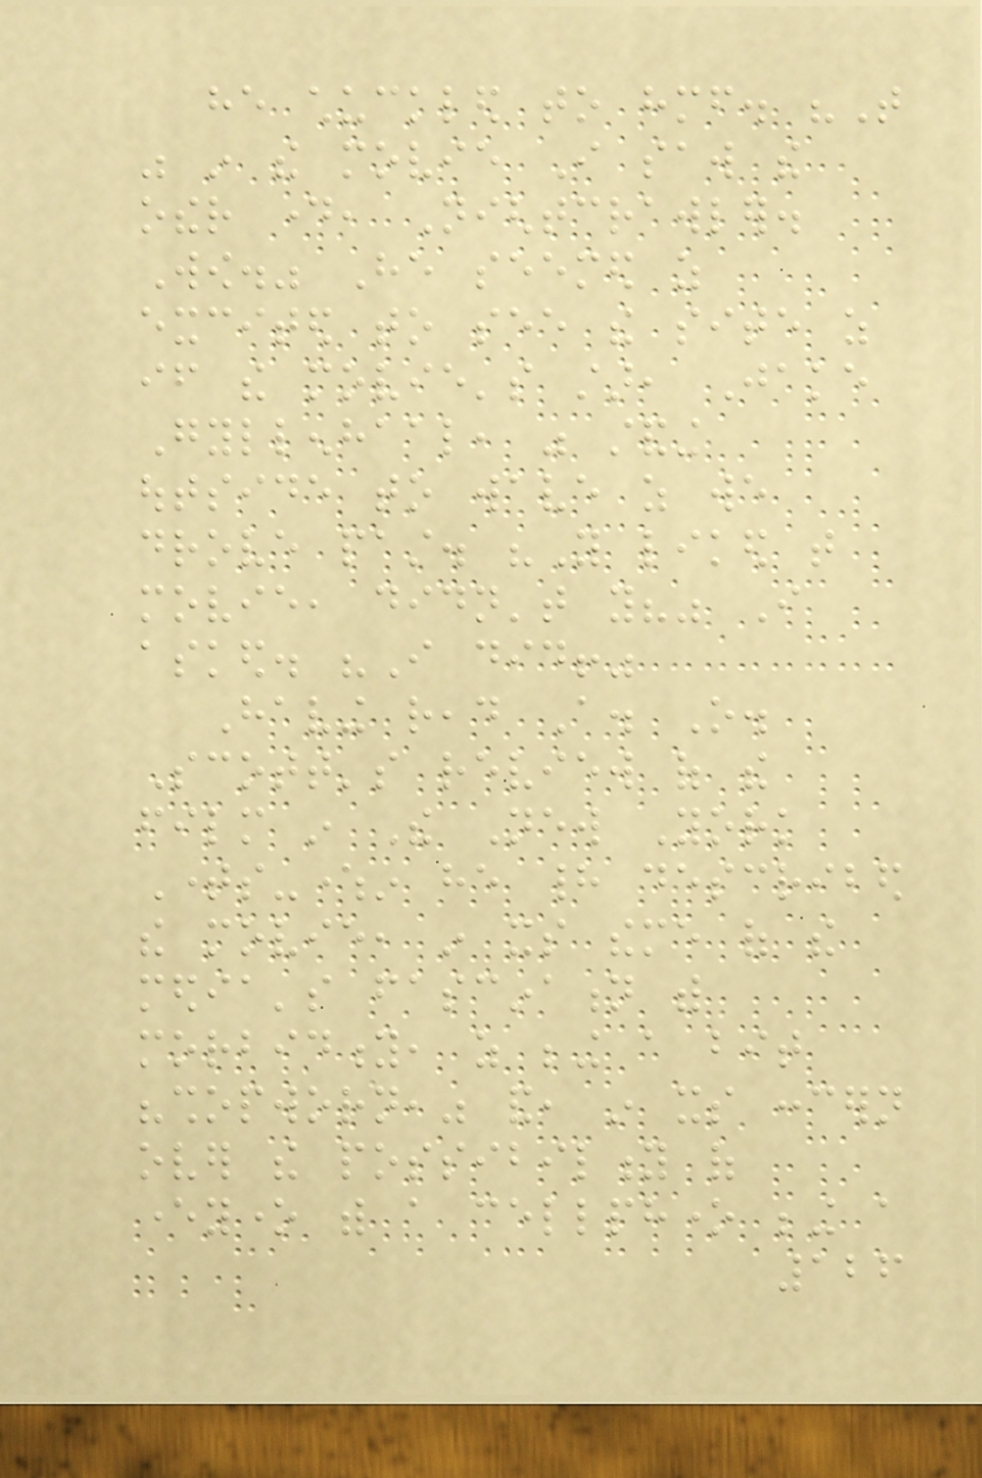he chuckled to himself. "That
was in the movie I saw the
other day, Nightcrawler.
Wow." He seemed as
excited to see the site as
if the movie's star, Jake
Gyllenhaal, was standing
outside to wave as we
drove past. "You liked that
movie, didn't you?" I
asked. "I did!"
Having read A. O.
Scott's review of the
film in The New York
Times-wherein he had described
the movie, in its theme of the
media's fascination with
morbidity, as being a bit
"shopworn," and, in its concern
over the possibility of
everyone with a cellphone being a
126
